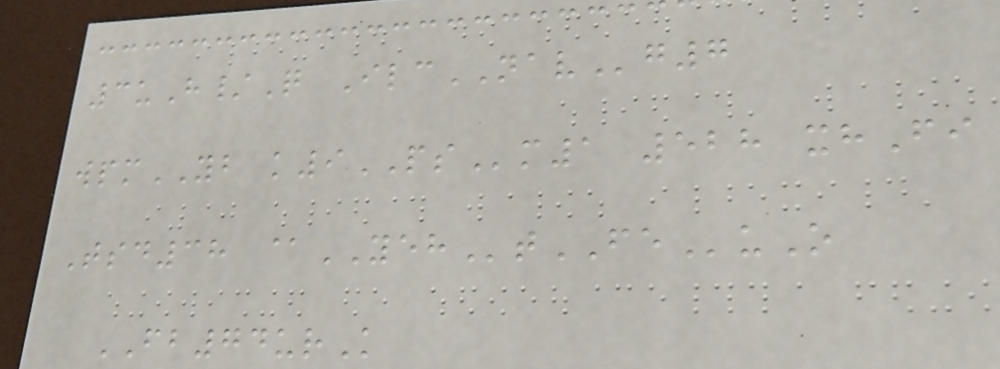3uH/Q IlcNAVg7
wpmYB k9PSm1 528 xhFi
Tsd38 @YEHtFEuO
FB74urK
